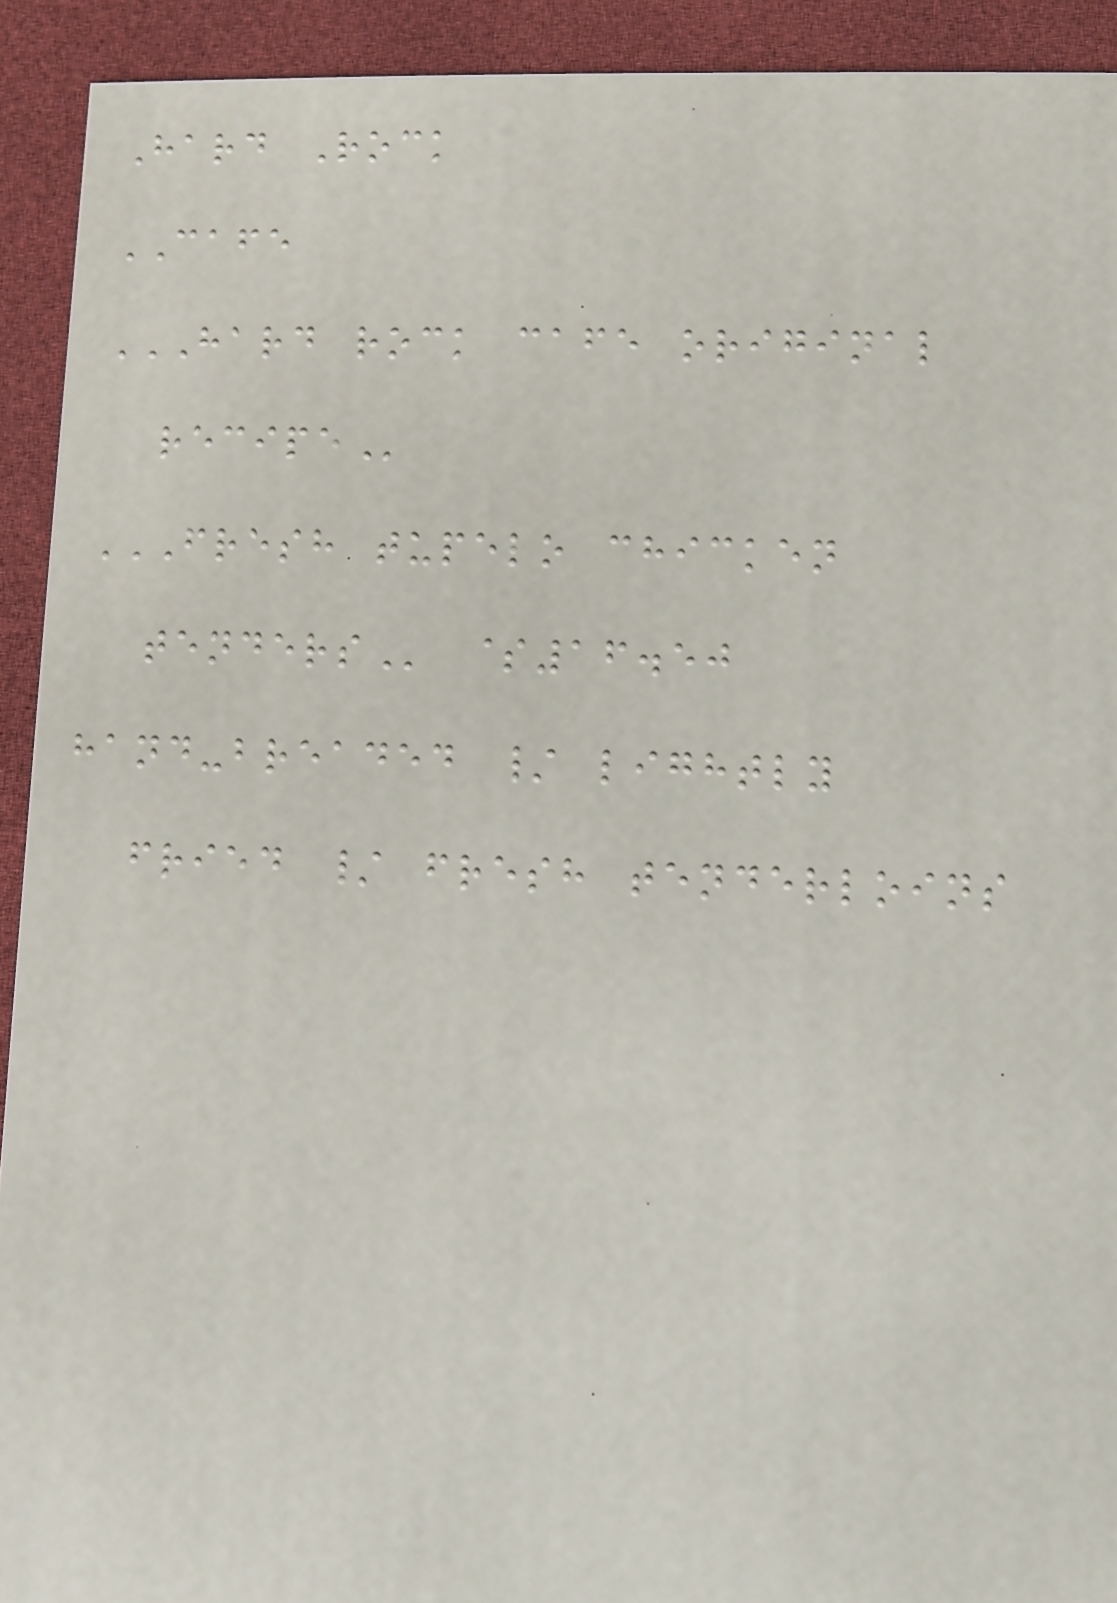Hard Rock
CAFE
HARD ROCK CAFE ORIGINAL
RECIPE
FRESH TUPELO CHICKEN
TENDERS $16.50
hand-breaded / lightly
fried / fresh tenderloins
